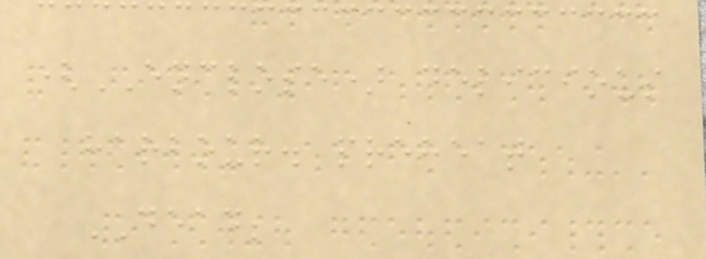(ENCLOSE) delicious
harbour. preheat
DEAD;
